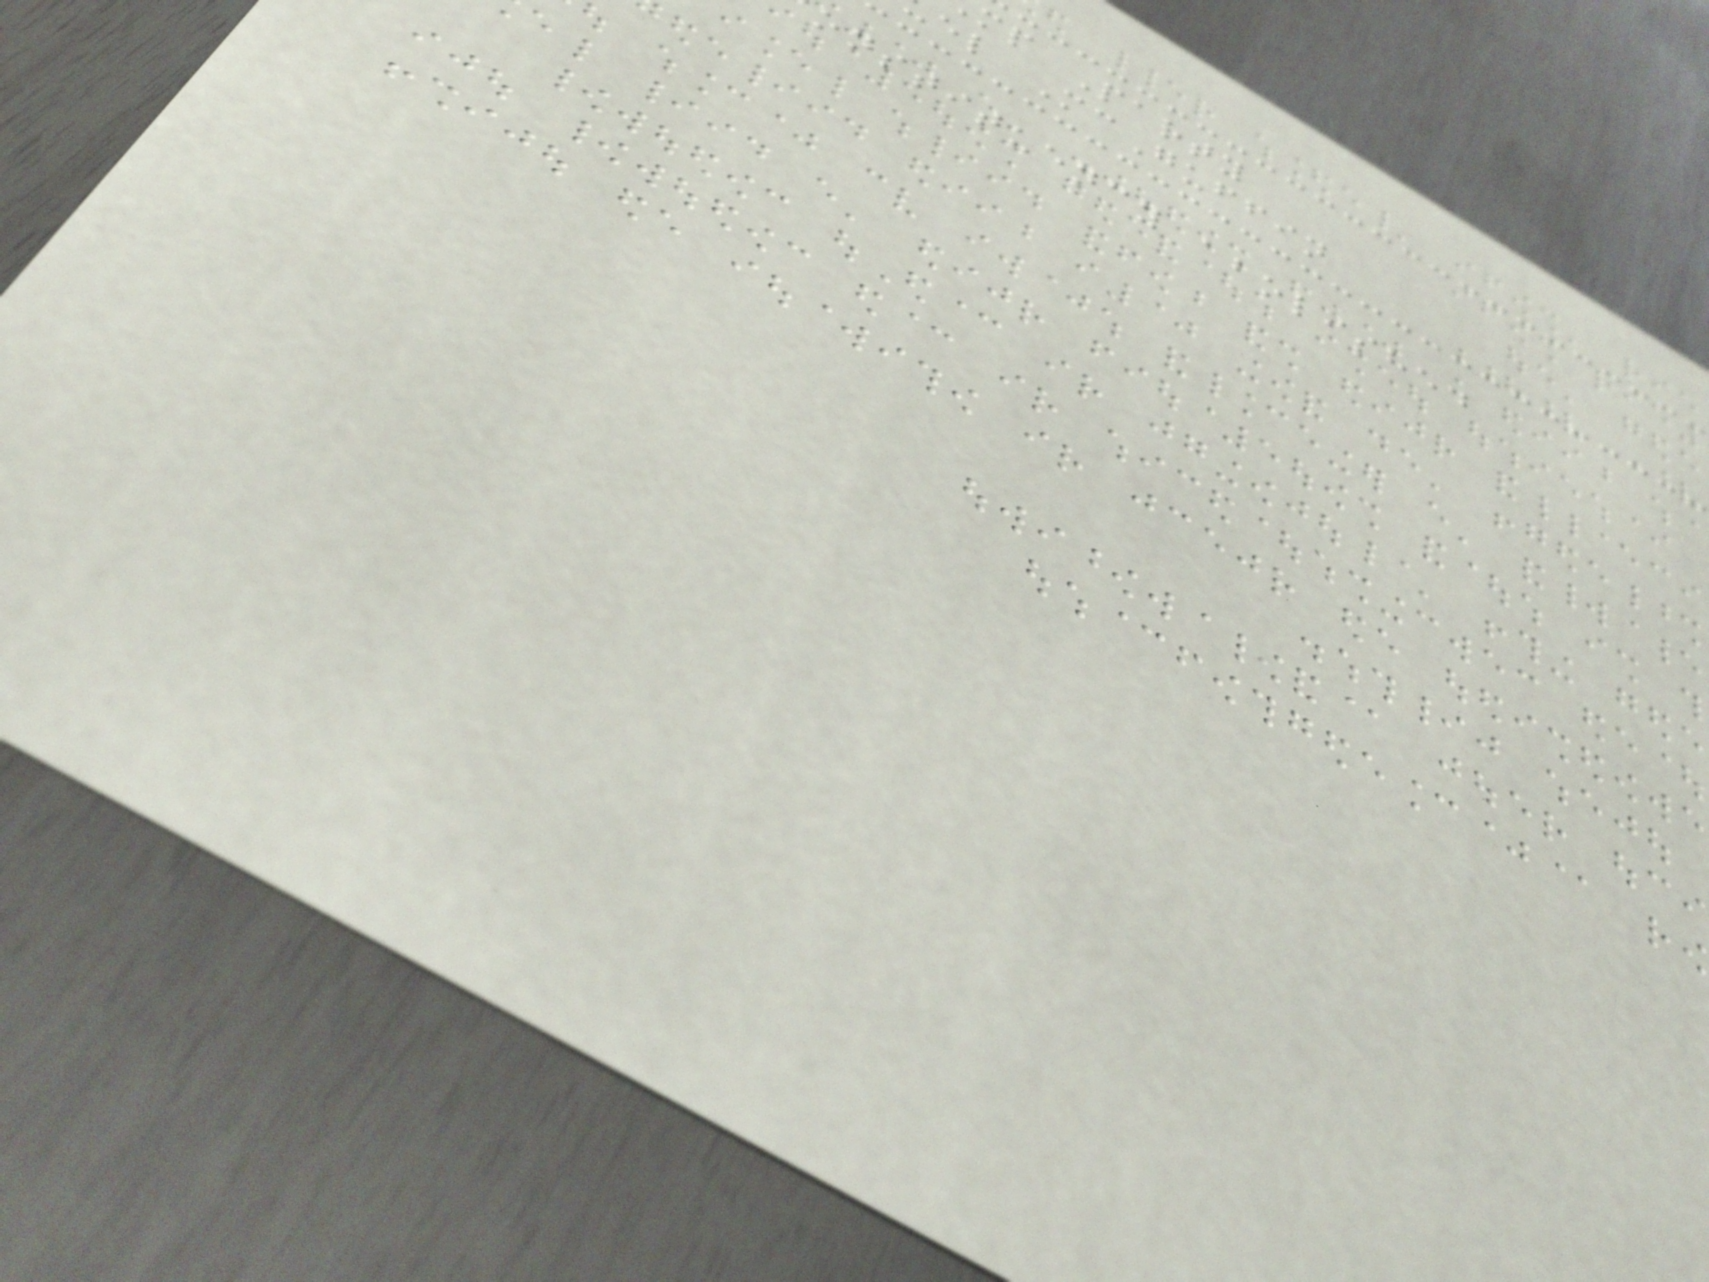mp Party
el McGuffin
onstituency abolished
